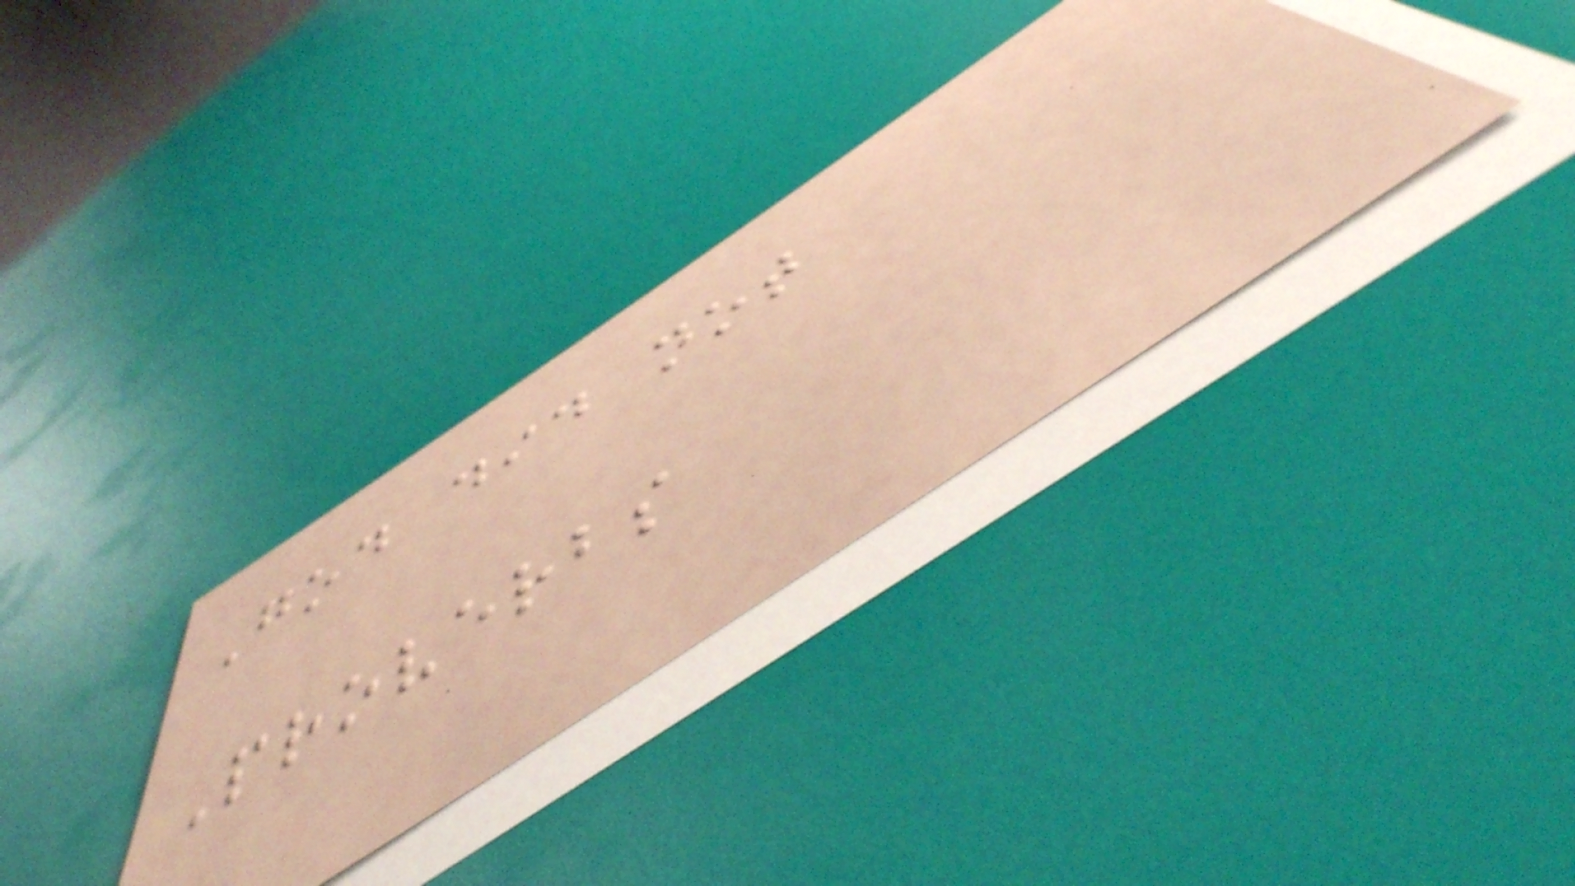God did not
Proverbs
